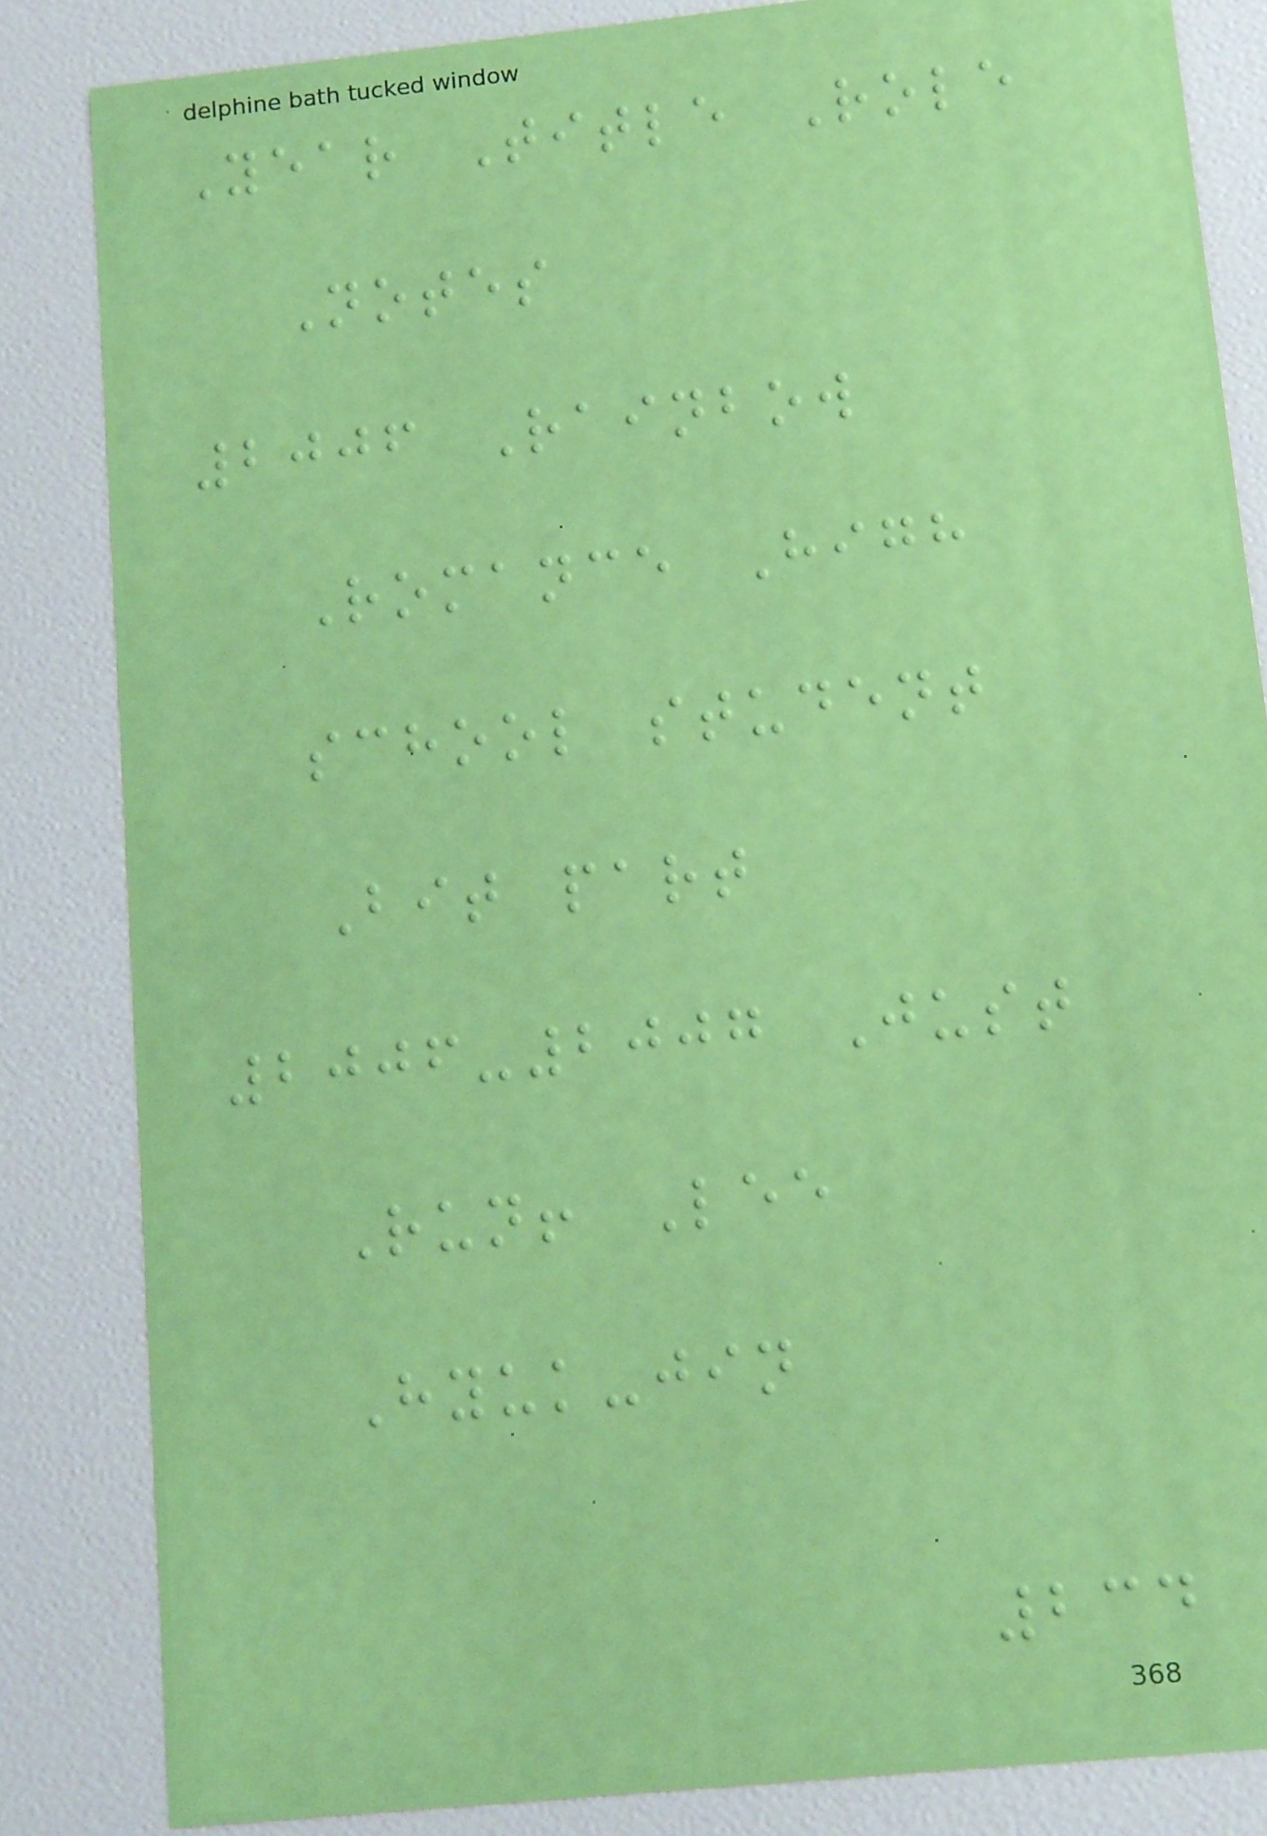Year Title Role
Notes
2006 Rainbow
Romance High
school student
Bit part
2006-2007 Just
Run! Lee
Hyuk-jin
234
